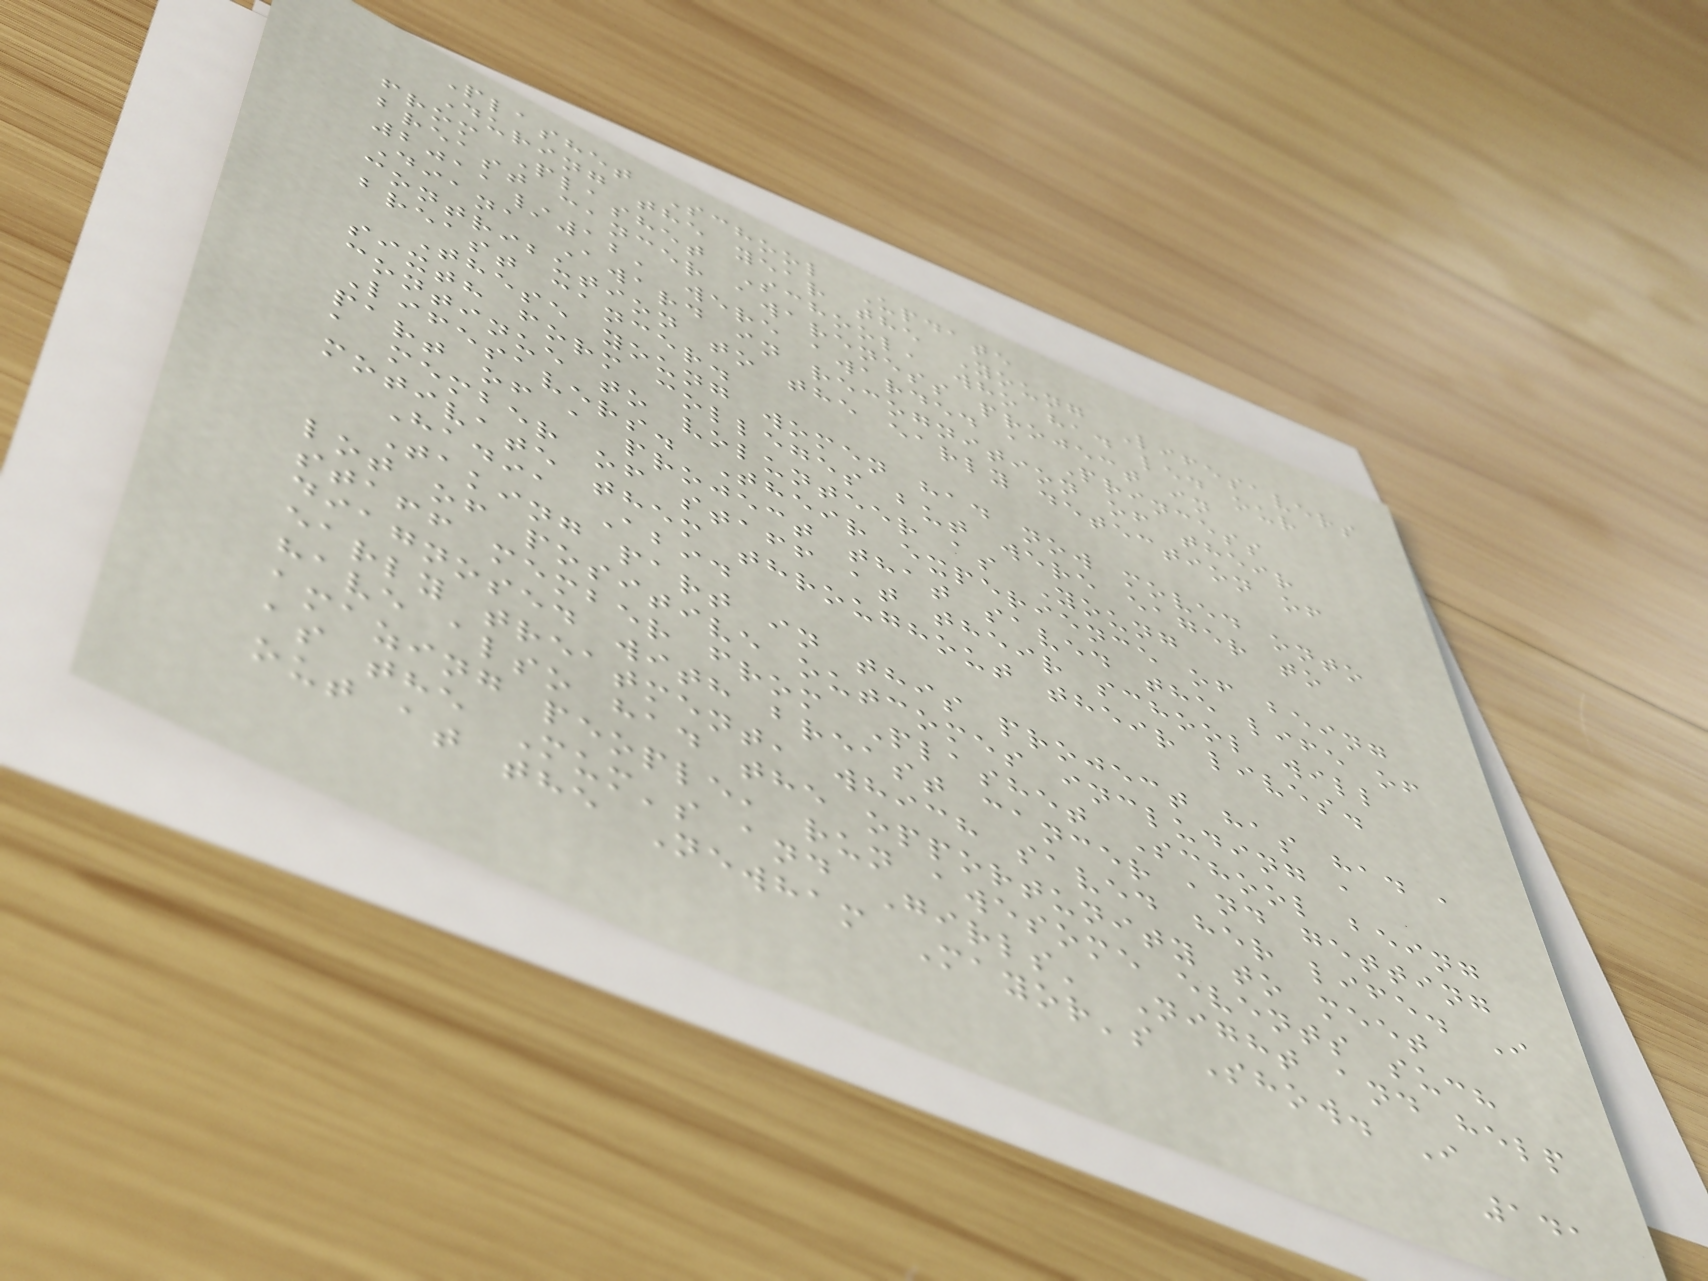Plashet School Update
During the year the Young Lifesavers
from Plashet School, who had led our
breast cancer awareness project in
2011/12, were awarded a Princess
Diana Award in recognition of their
contribution to the early detection of
breast cancer.
These young women had now moved onto
sixth form colleges but were eager to
continue to volunteer as Young
Lifesavers. Their experience of being
part of a project that saved the life of
a member of staff at their school will
motivate them throughout their lives.
Hadia Abid
Taking part in this project has had a
lot of positive outcomes including a
staff member from Plashet School being
diagnosed with breast cancer and getting
early treatment, which saved her life. I
have also had the opportunity to meet
amazing people, run awesome events such
as the Mum's and Girls' Night and help
out at the Newham Mayor's Show. I
141
